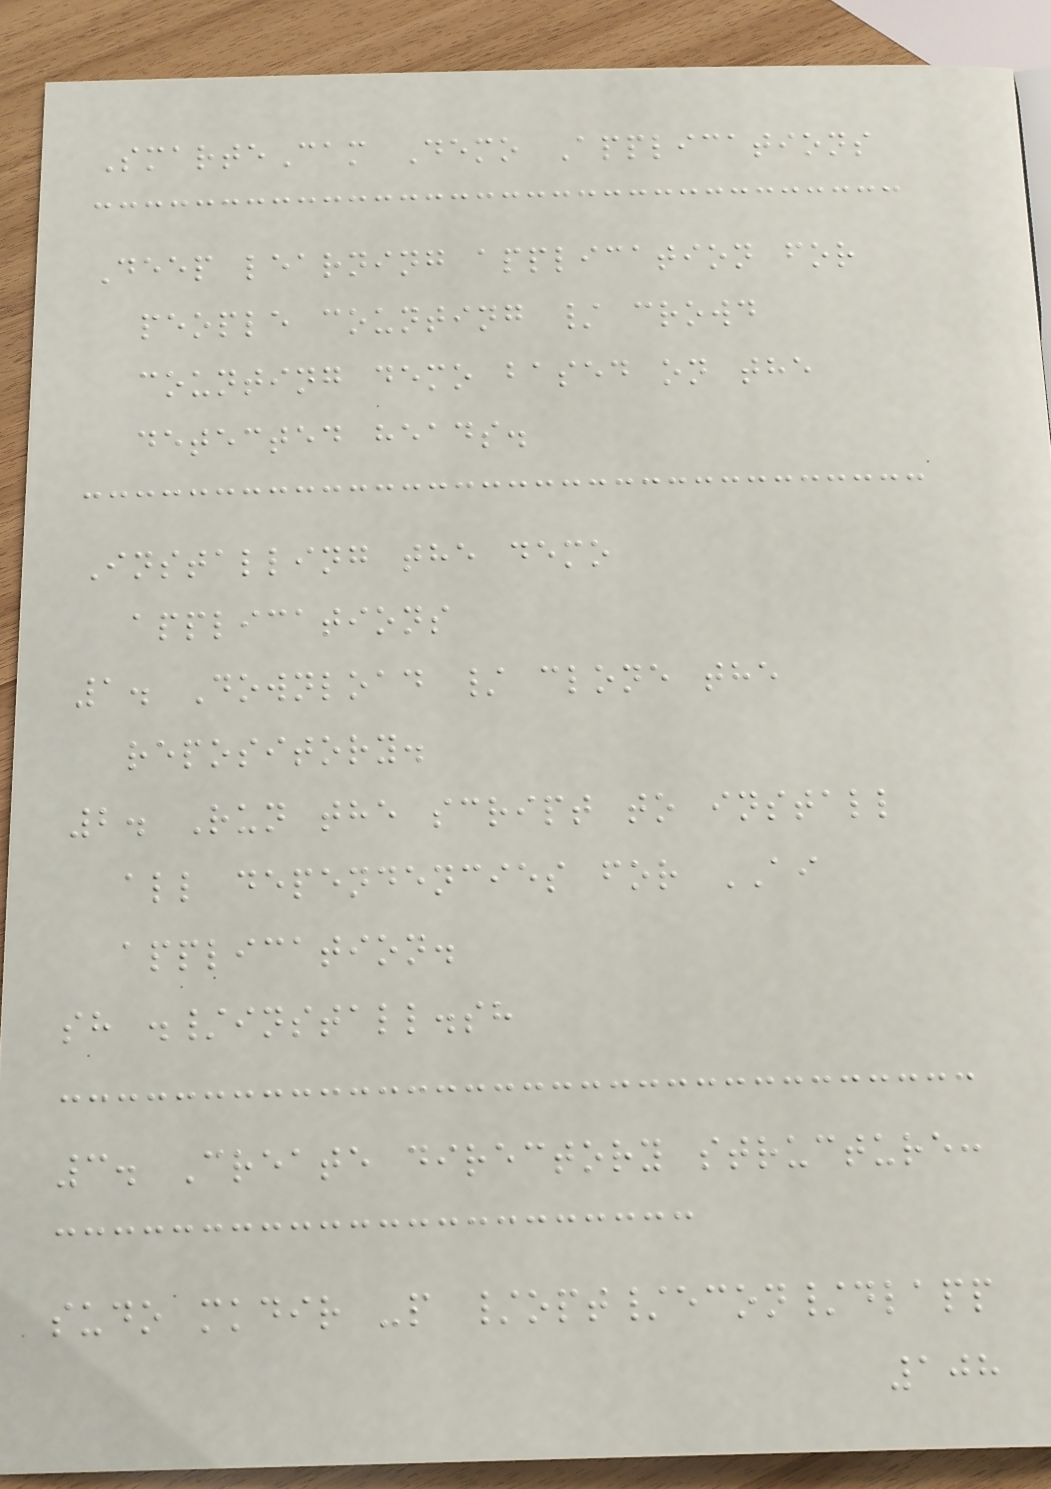SmarteCam Demo Applications
Deep learning application for
people counting / crowd
counting demo based on the
detected heads.
Installing the demo
applications
1. Download / clone the
repository.
2. Run the script to install
all dependencies for AI
application.
sh ./install.sh
3. Create directory structure:
sudo mkdir -p /opt/econ/dlapp
108
